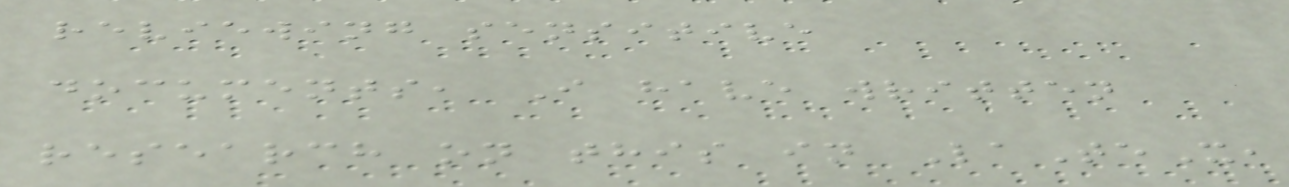reviewing sensitive
documents, I have written
research on this in LaTeX,
